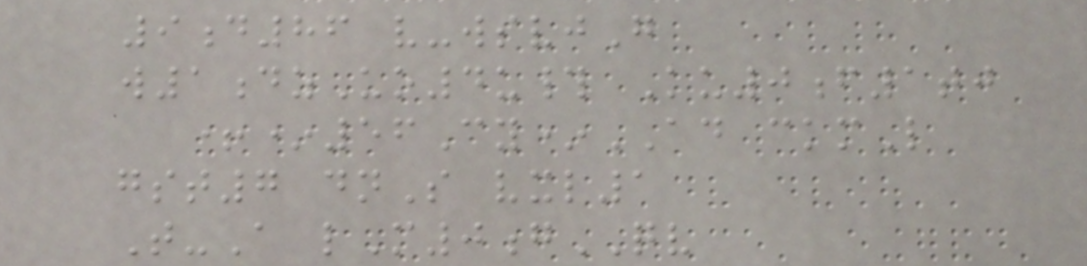9d86 v-wsvjG
w1dzUo4u# Ku0f1tj
+*56Cy*AD ckmL
gst7 dnS vxl1
T-A lM0gQV
